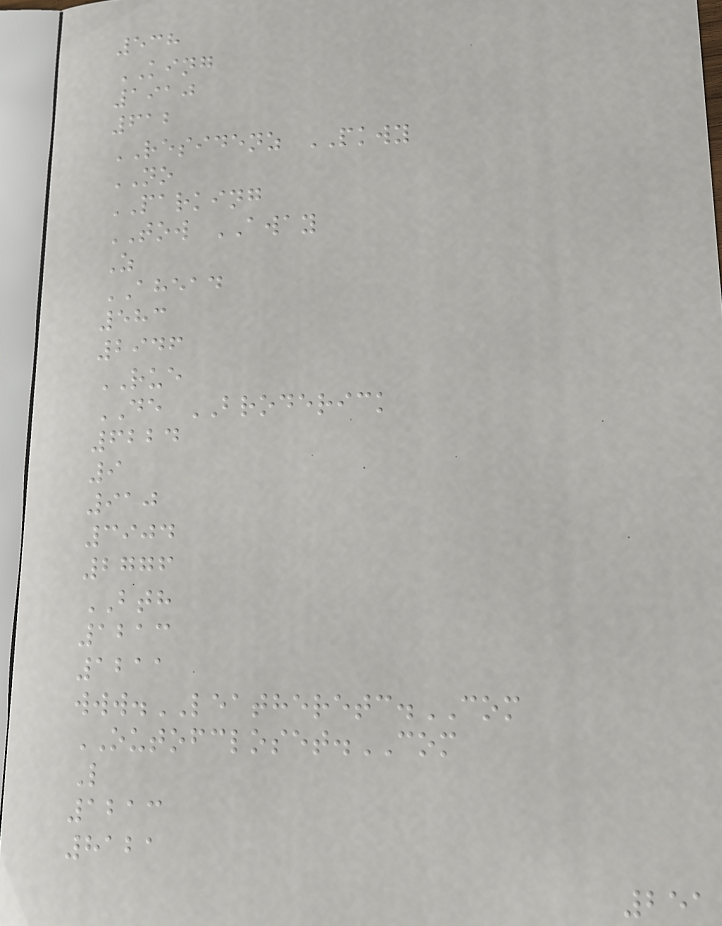538
KING
1910
612
RESIDENZ PKWY
NO
PARKING
TOW AWAY
Z
AHEAD
583
2946
RUE
DE BRODERICK
6224
9
910
3904
2776
BTH
1213
1211
www.LEATHERETC.COM
OUTOFCLOSET.COM
L
1213
8121
251
